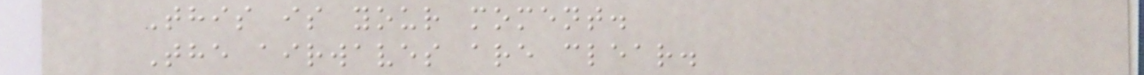This is your moment.
The airwaves are clear.
